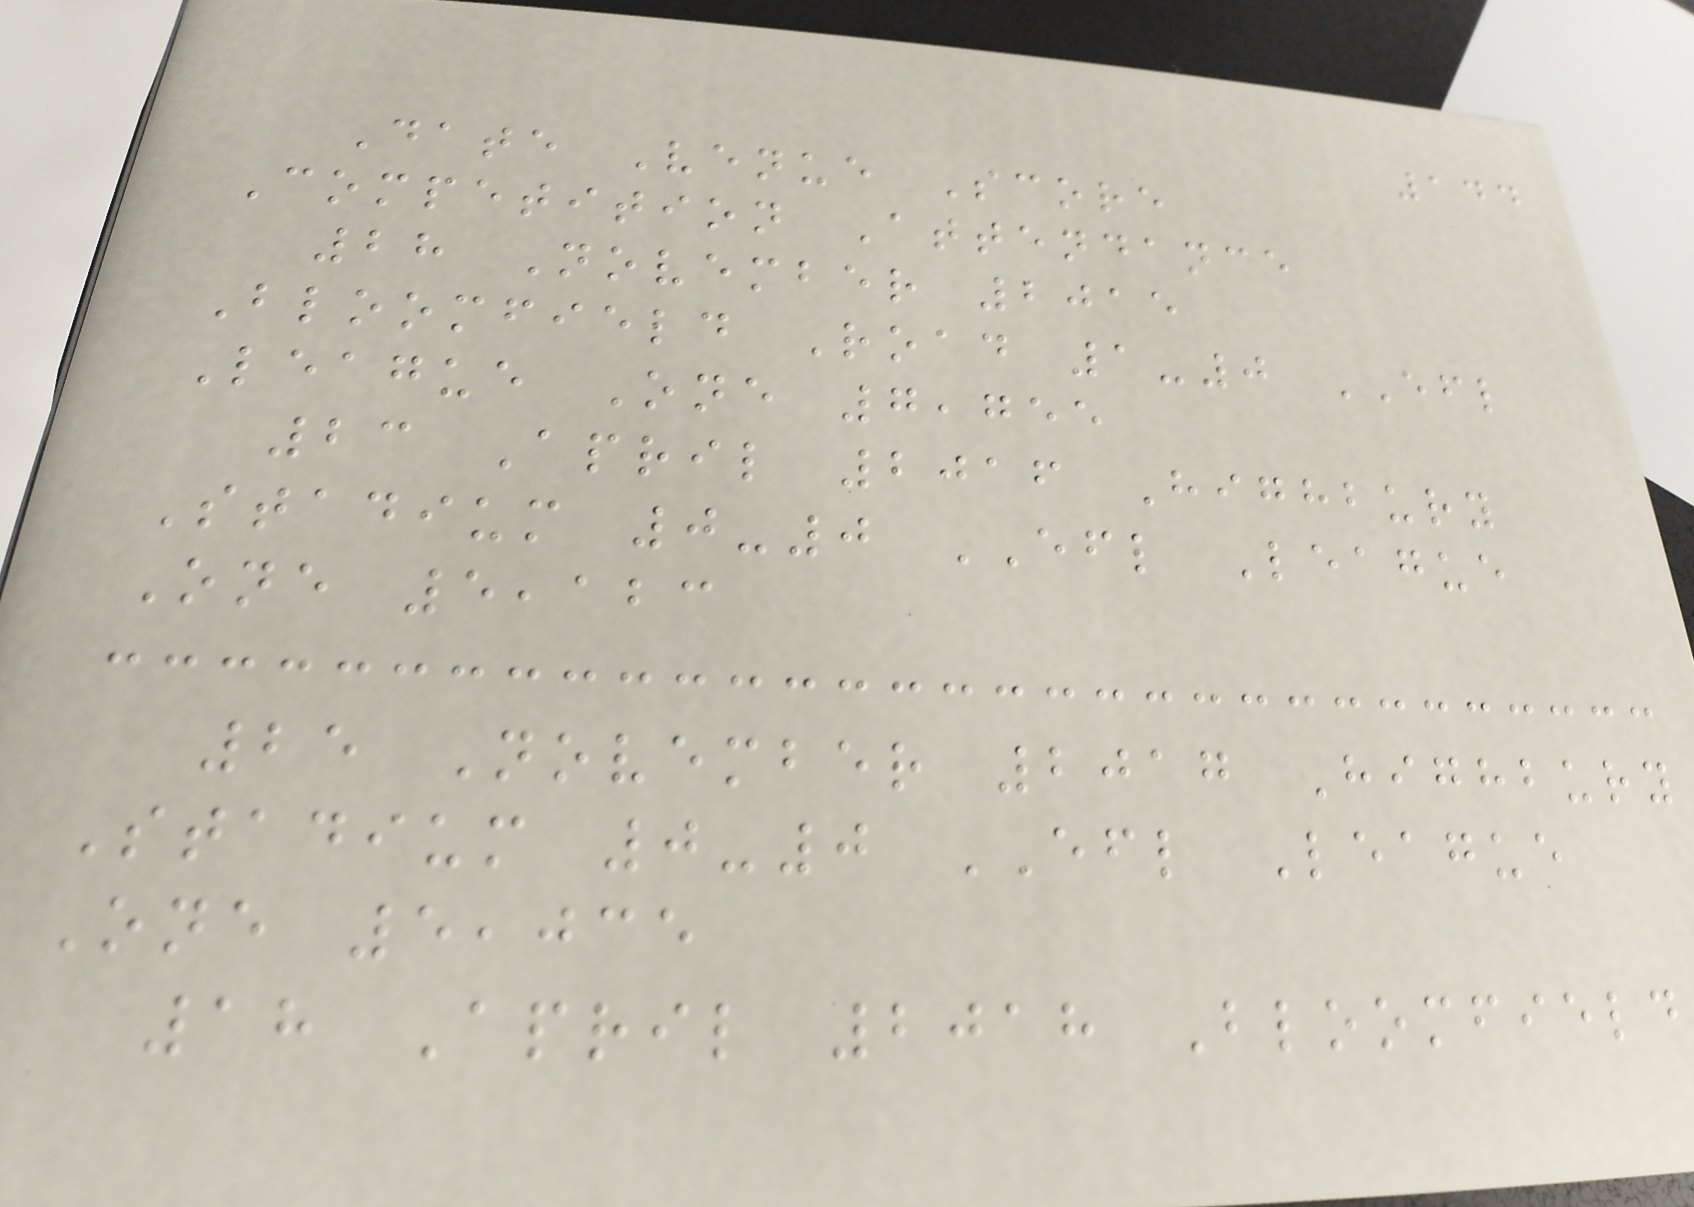144
Date Venue Score
Competition Attendance
28 November 2015
Bloomfield Road 1-0 EFL
League One 7,755
23 April 2016 Highbury
Stadium 0-0 EFL League
One 5,123
25 November 2017 Highbury
Stadium 0-0 EFL League
One 5,035
18 April 2018 Bloomfield
